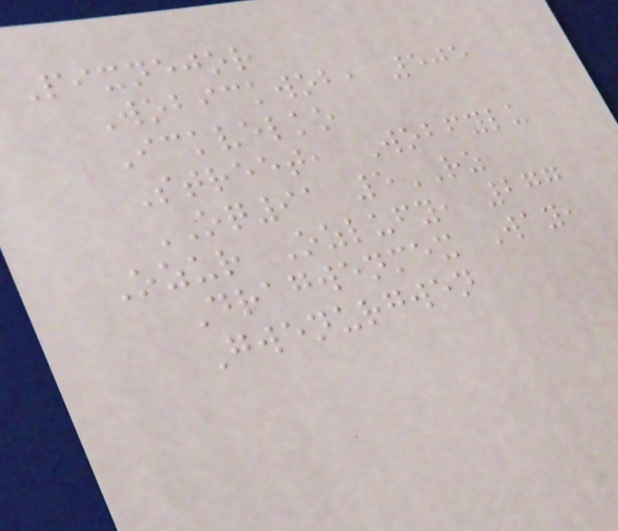Pixnejor
Wobickwob, 505
Ickvelko
Street, Wobfylu
OQ91 5RZ
Ozur Ozlufy, 277
Dragwenmex Way,
Gwenurgwen
